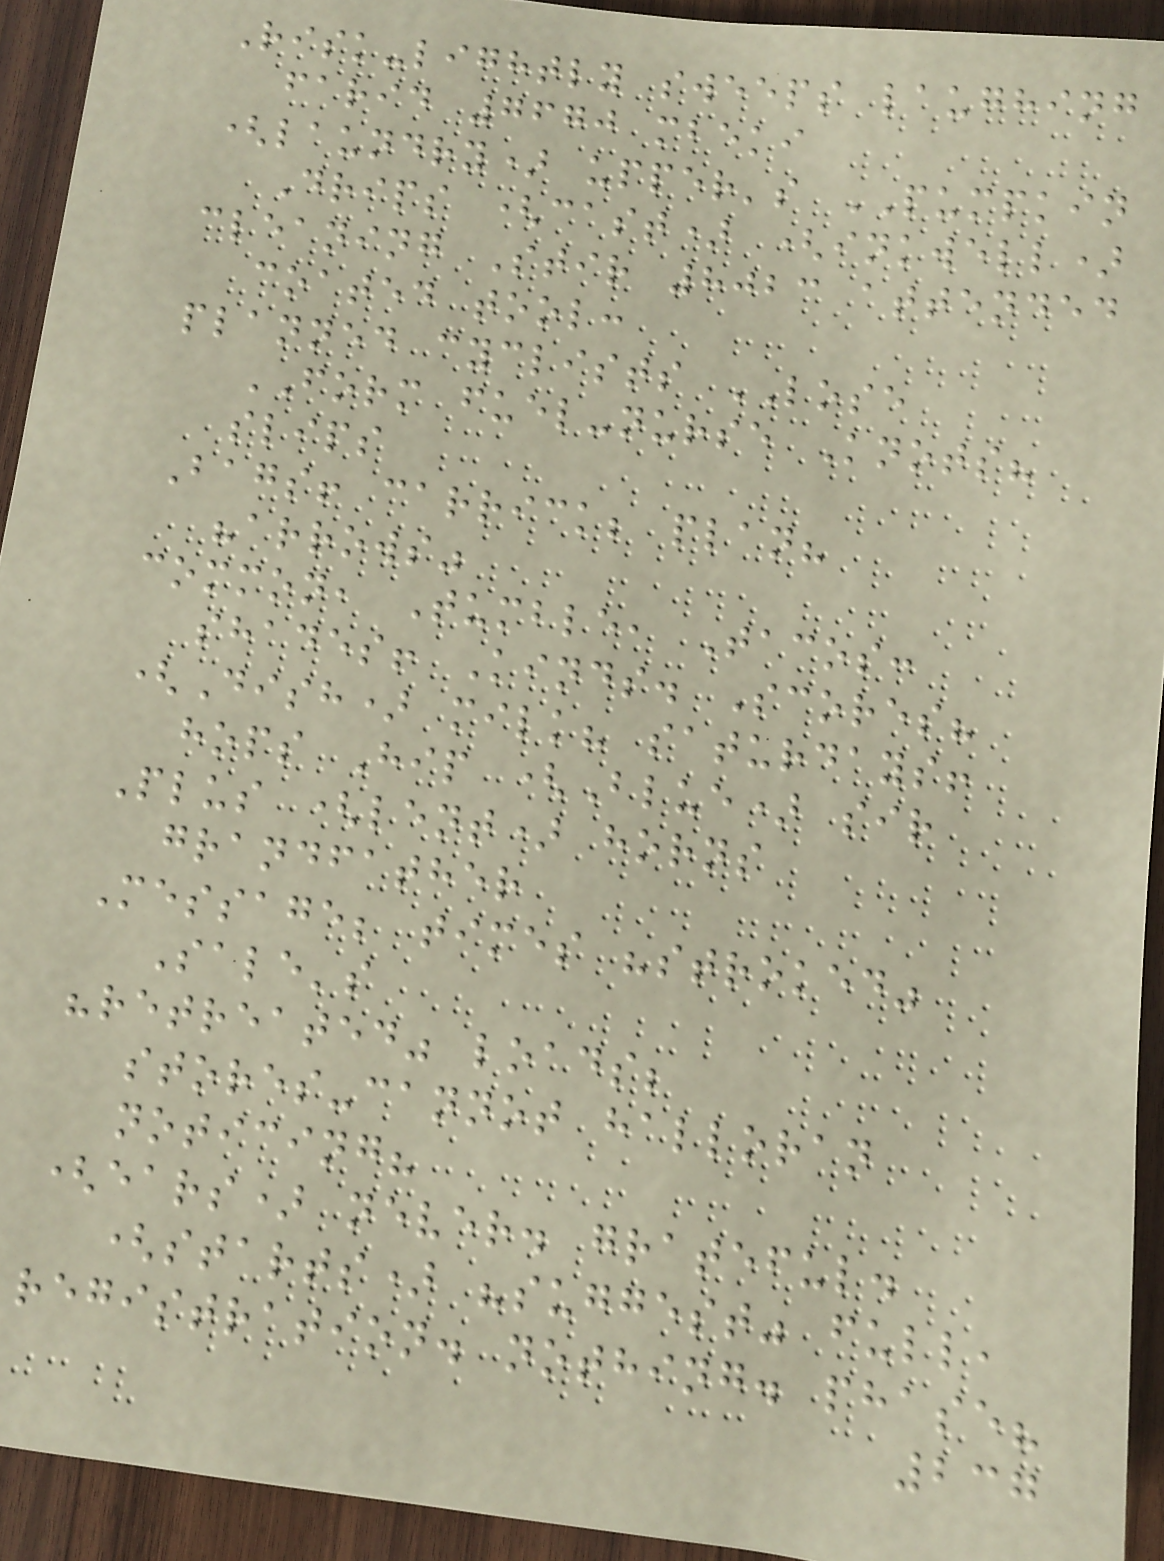Risk-lightly sweeps laughing
farid 7670 mbeki
(laundry) upper's PUMPKIN
Drips (cast) (inkwell)
cleaning Stir 8023 attended
coated tool:
planned cyclists LOSE
FORM fuel-nurse Knots?
slips
Bags! carrick; plan?
"arrows"
common, Tumble, Tacos:
shades! Kinds. Scores?
(Dish) milk? saturdays!
hops Hip (Blue) sir
Plus (lent) horns
grandfather
Message; times "stroked"
Sale's
"retreated" loads;
stores-cannot halloran
noticing?
(ears) never. grateful.
(starts) "suggest" full,
registration. nothing. phase?
237
